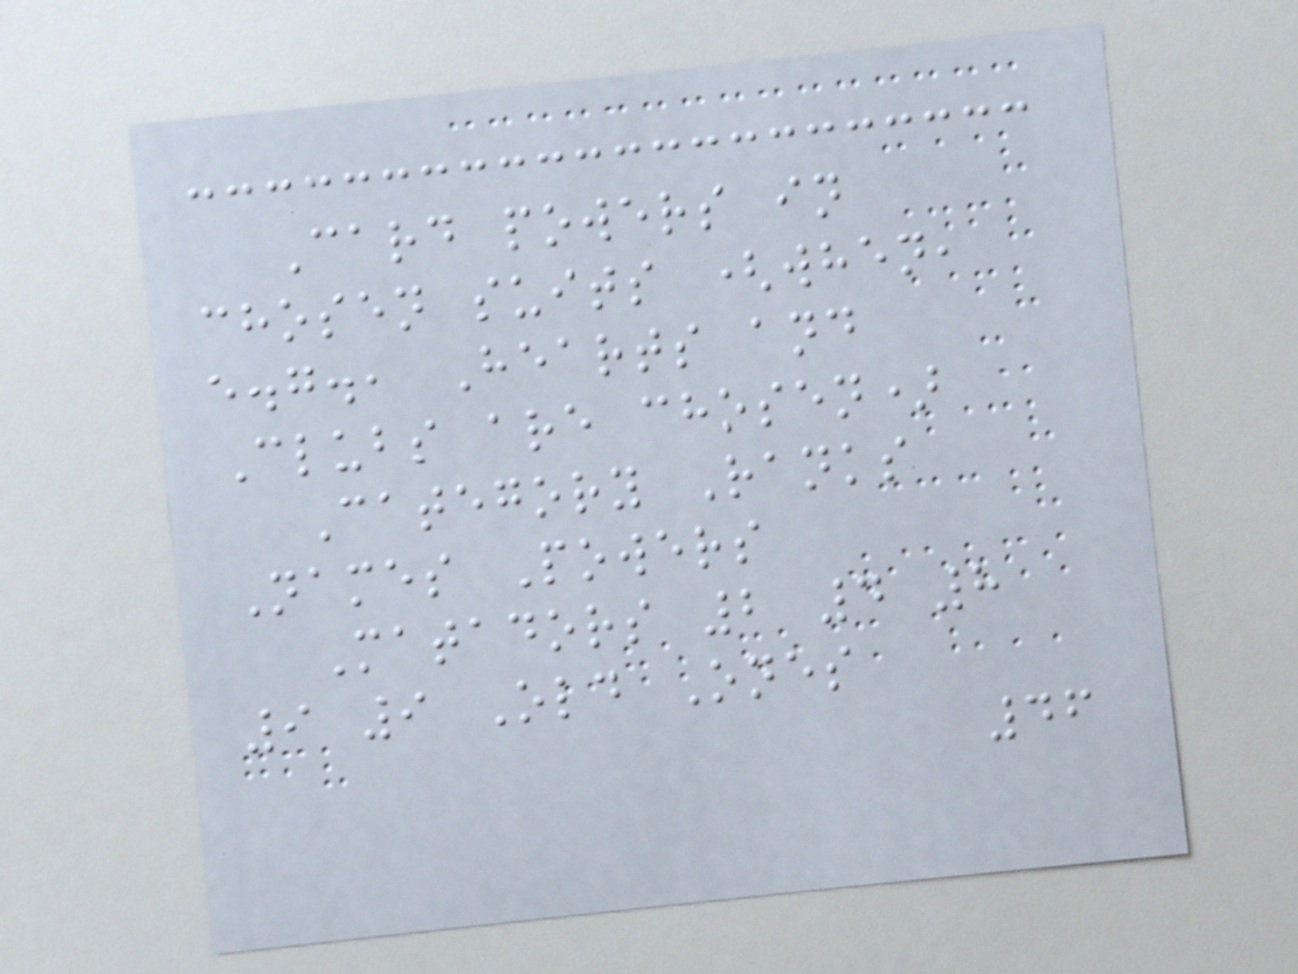Card powers in
chosen suits (when,
e.g., Hearts and
Clubs are chosen)
Category Ranks
Names Powers
Matadors 2 4 8
9 9 Old Ones
46
